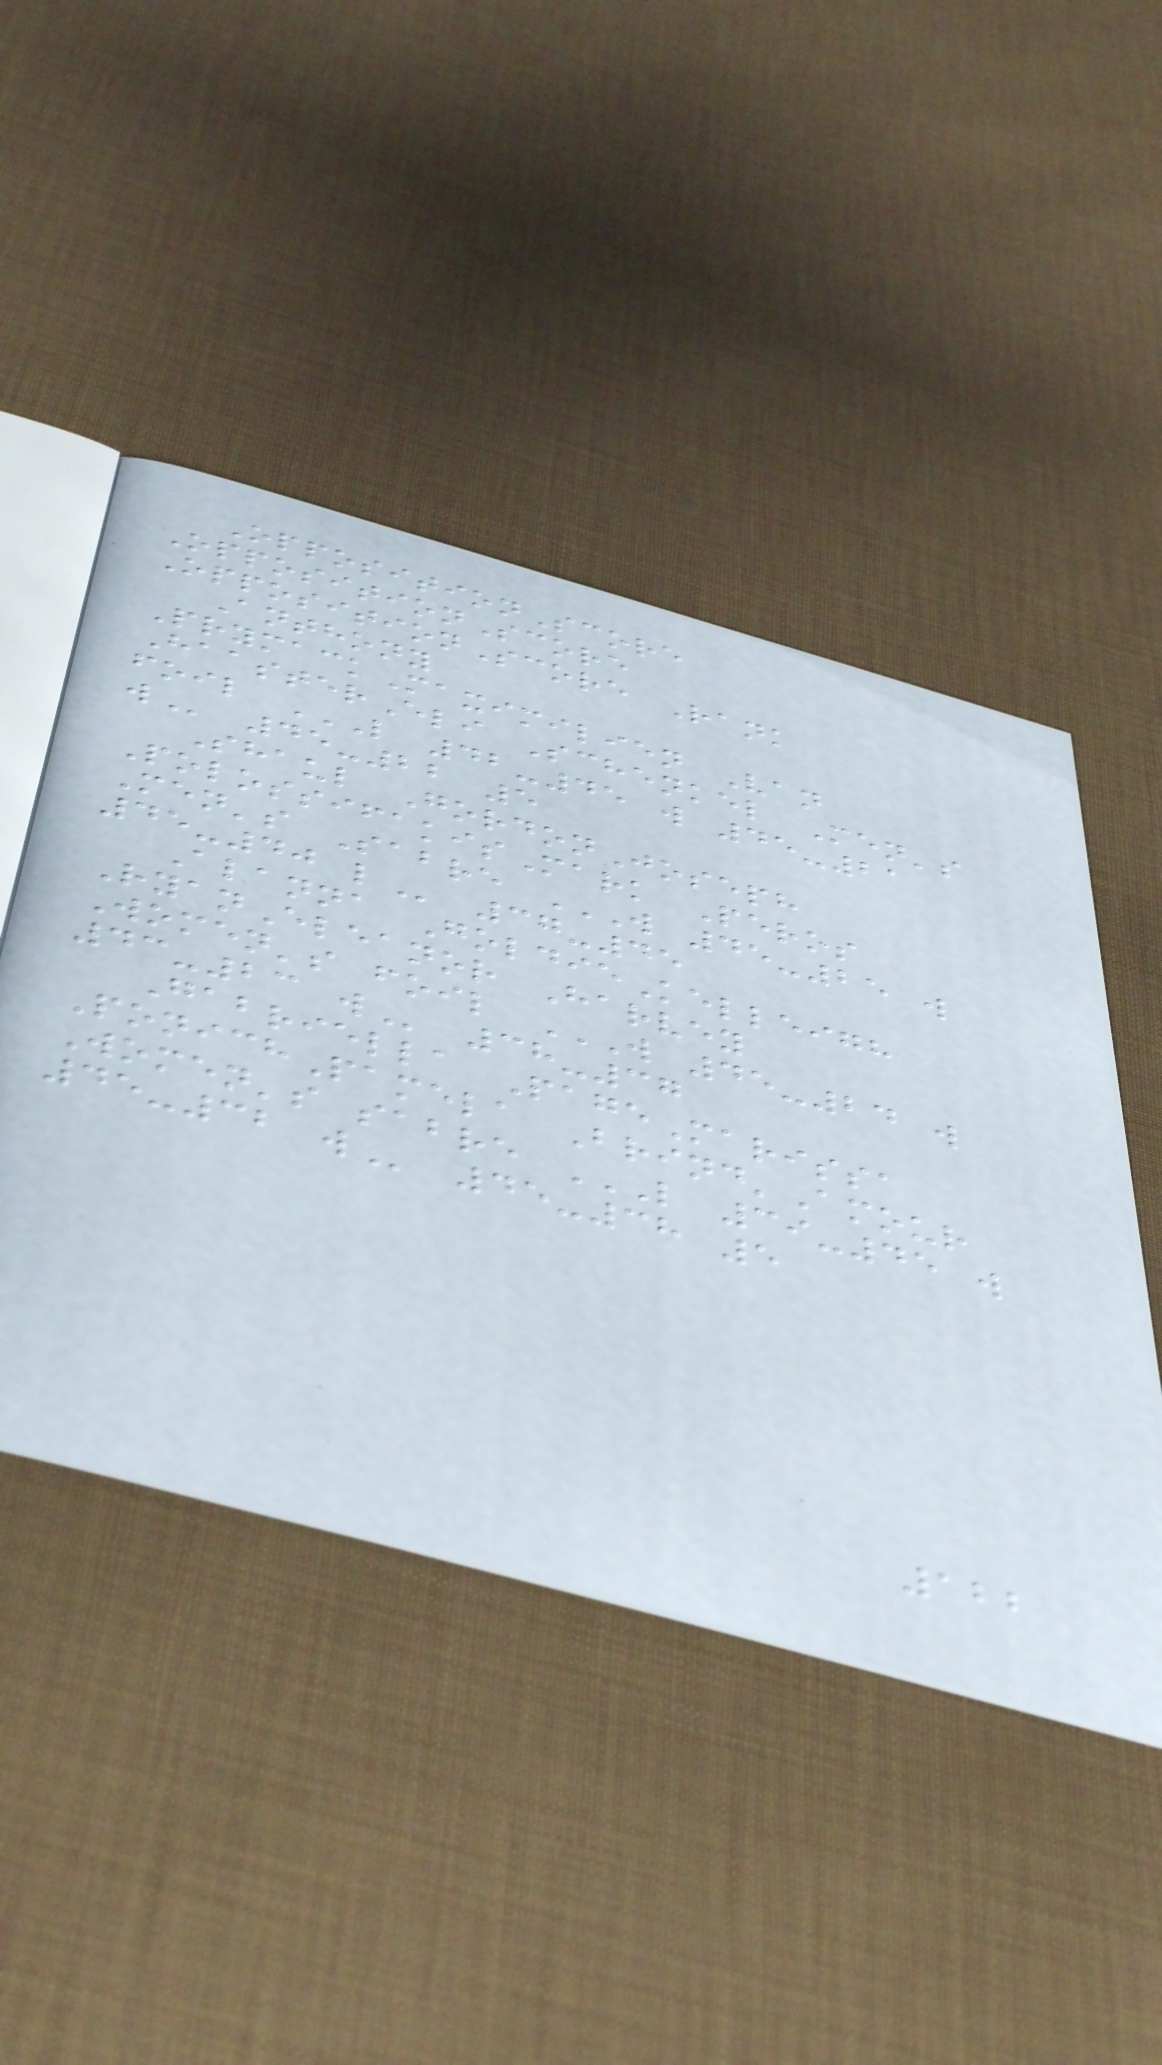OppositionScore
OppositionScore
OppositionScore Rank
Anthony
PrymackMaximilien Van
HaasterEli Schenkel Men's
foil L 42-45 W 45-21
W 45-22 5
Shaul GordonJoseph
PolossifakisMark Peros
Men's Sabre W 45-25 W
45-40 L 37-45
Alanna GoldieKelleigh
RyanEleanor Harvey
Women's foil W 45-24 W
43-23 W 38-37
Gabriella PageMarissa
PonichPamela Brind'Amour
Women's sabre L 39-45 W
45-32 W 45-38 5
122
